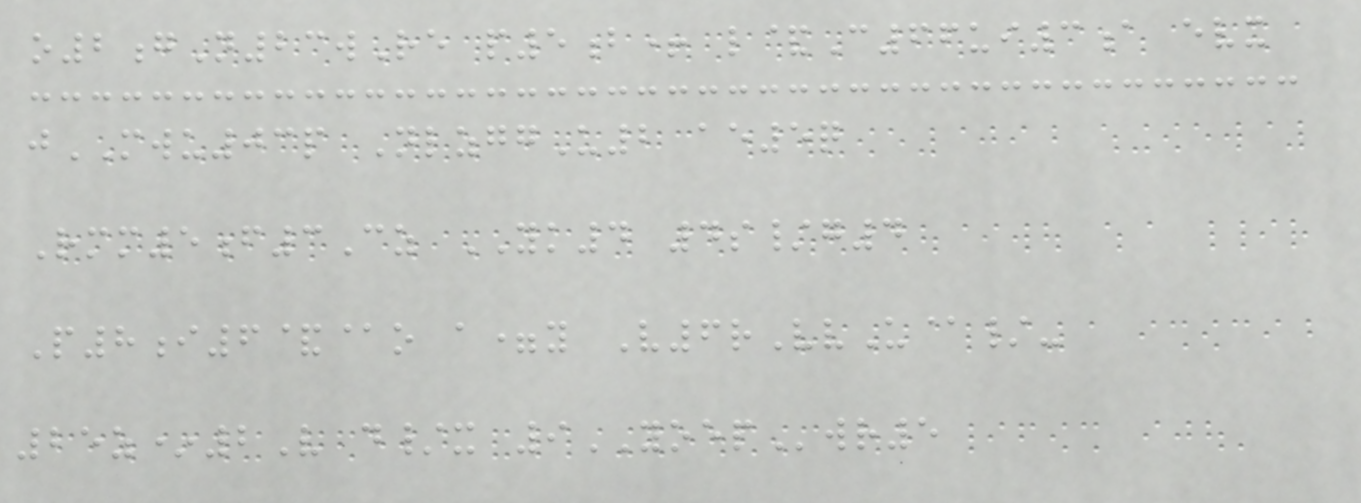o2gN23wRe p5b+ l&C66ui3a evx
jMWU03p NlzggU2 ae5q
Rmm5f3Cz YK4 4s/g4
P8i6&@o a=y V6rVvU@/-
25z*2V d/x 9YOEPwr5
